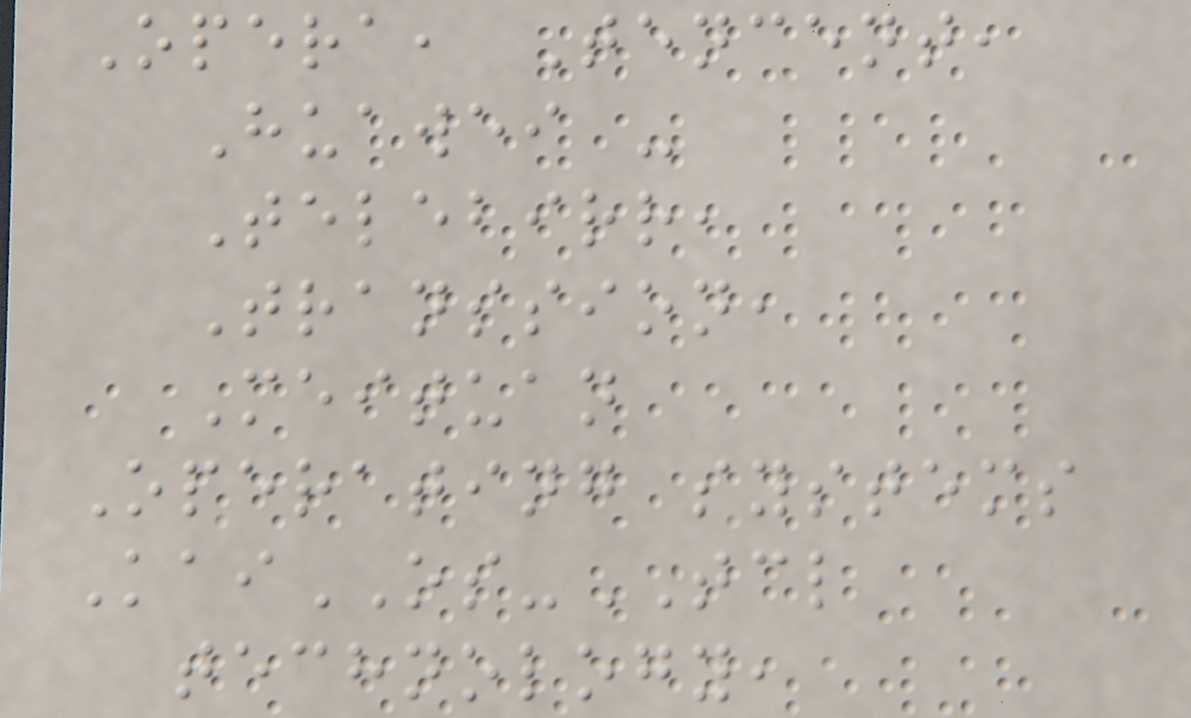Opera, Tencent,
Huawei -
Telebirr,
Transsion,
Meituan
Operating systems
KaiOS-TCL
technology,
